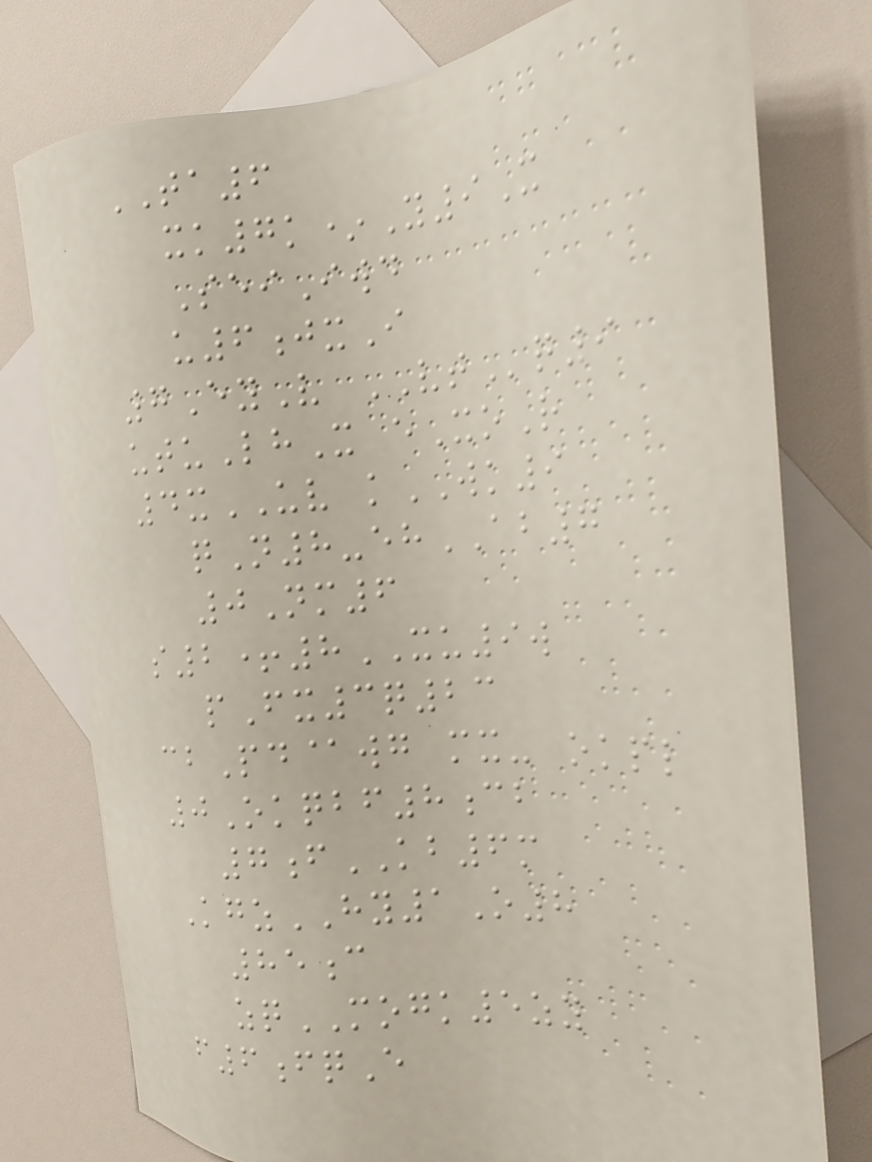TA6
xk7k*Y9X
SeiIwd
u6jxI
7EyV VTq9
utuLhX eXoR
4xUV kWK9
qN8-ehAB7
0Nm6
s2+8XU9w
pFx3q23
cbPd@wg mx- okpl
0Okqbf8cb
7fKB6m
KgzHY1O8
85c
zqMOGK5zy
f6fqE
